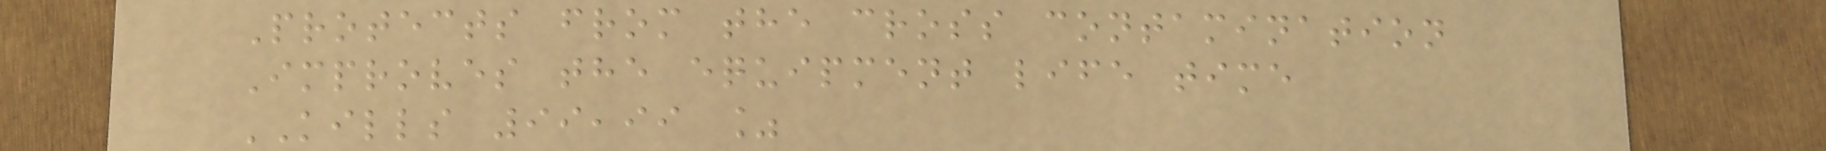Protects from the cross contamination
Improves the equipment life time
KILLS 99,99 %
